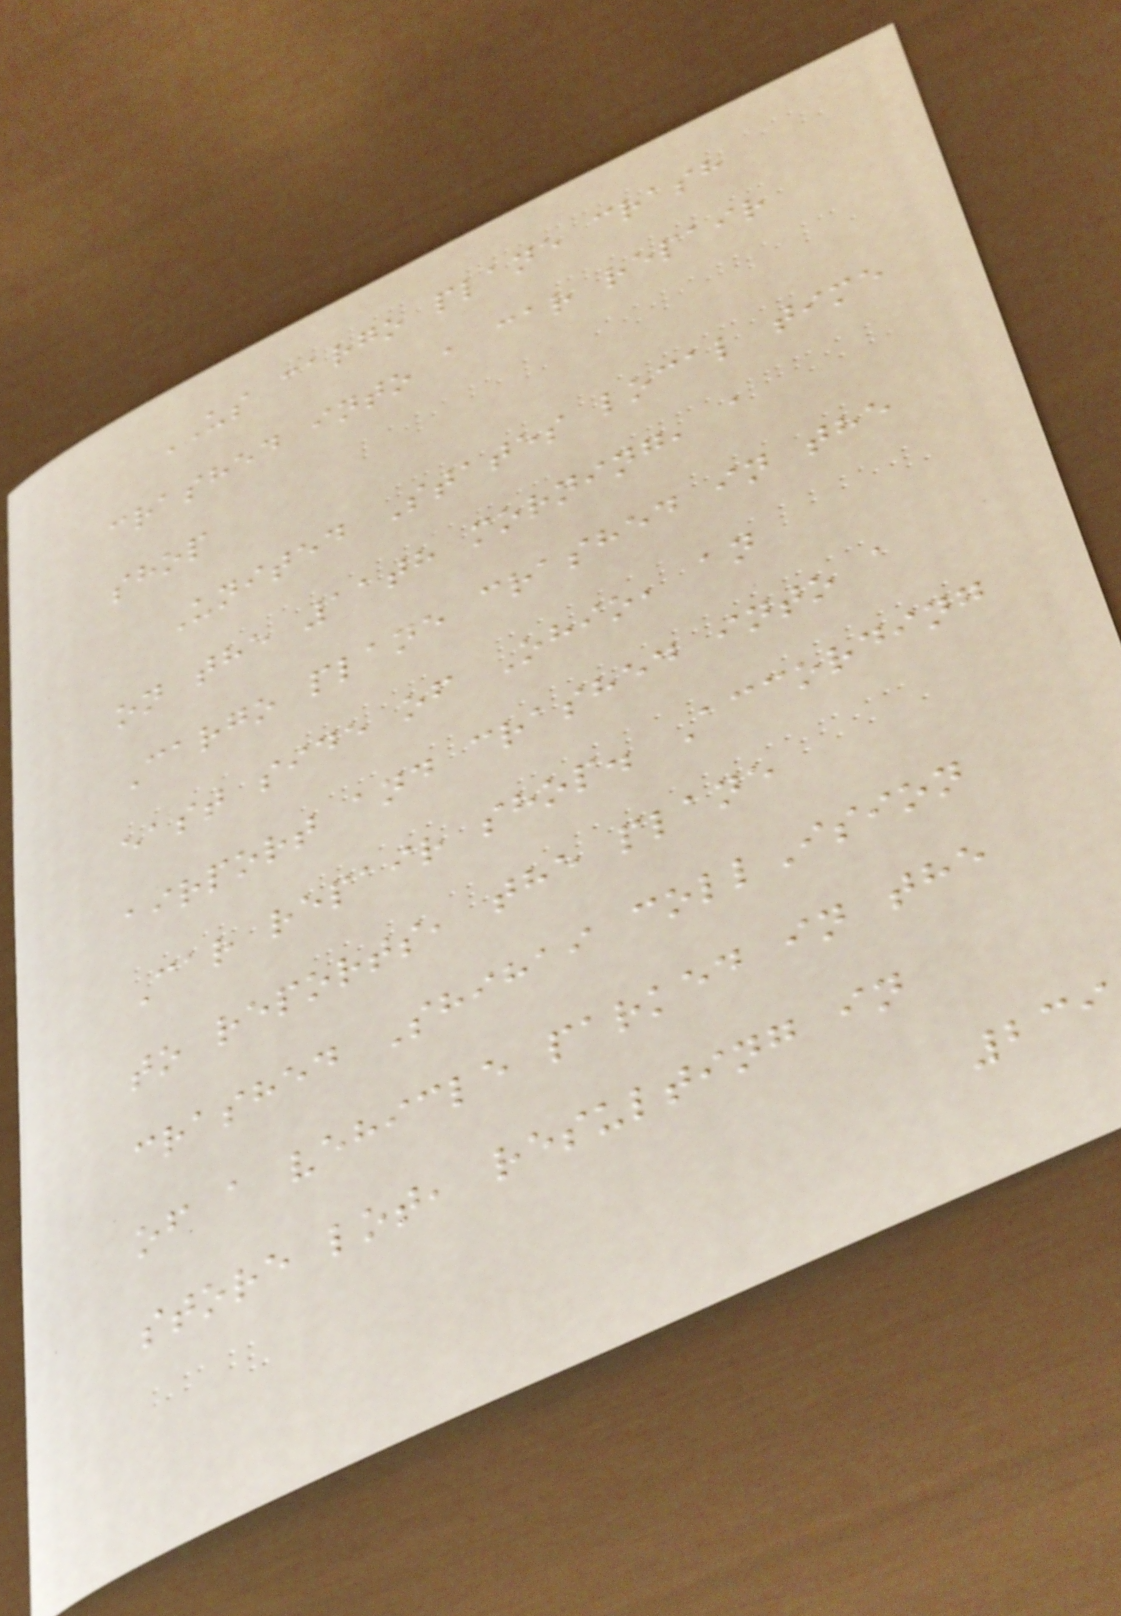US cargo plane crash
crashed into a car repair
shop
United States local time
on the 11th morning, a
Cargo plane crashed in the
east side of Ohio, an
airport and crashed into a
Car repair shop. According
to reports, the plane
crashed Shihai collIsion
of a vehicle parked in the
store lot, resulting in
239
